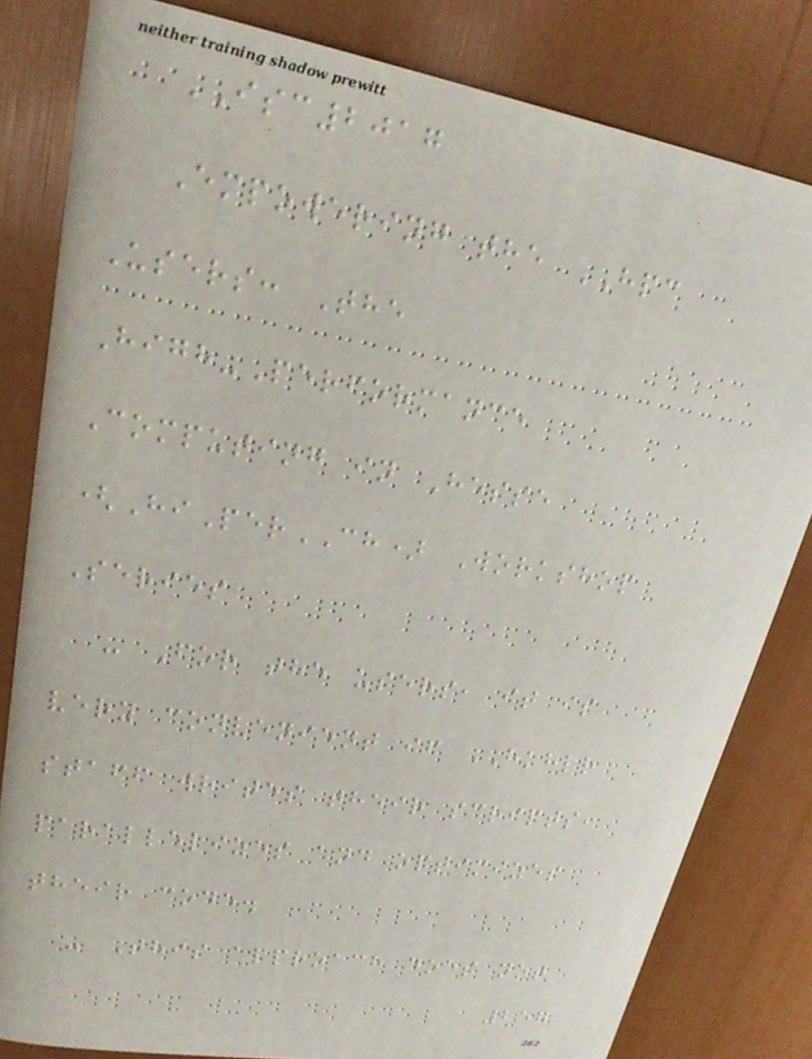ISC2017
Empowering the HPC
Users: The
High-Performance
Computing in Hesse
(HiPerCH) Workshop
Series
- For the users, it is
very convenient if HKHLR
staff writes their scripts,
parallelizes and optimizes
their code.
- This approach does not
257
